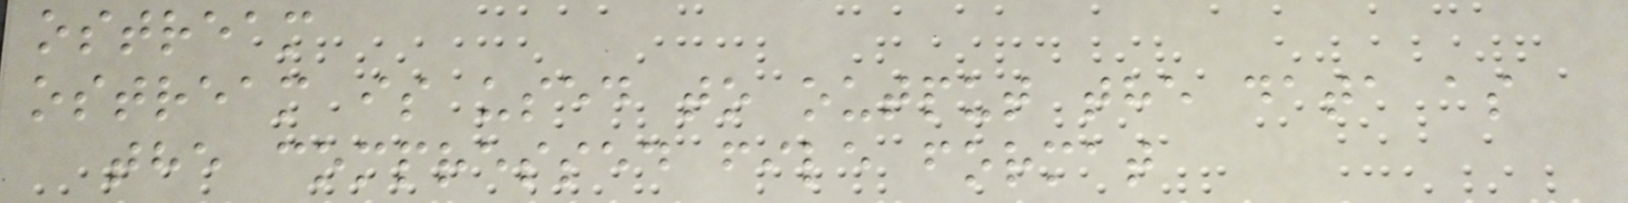ostream
ostream is used to output the data as
the compressed file format
